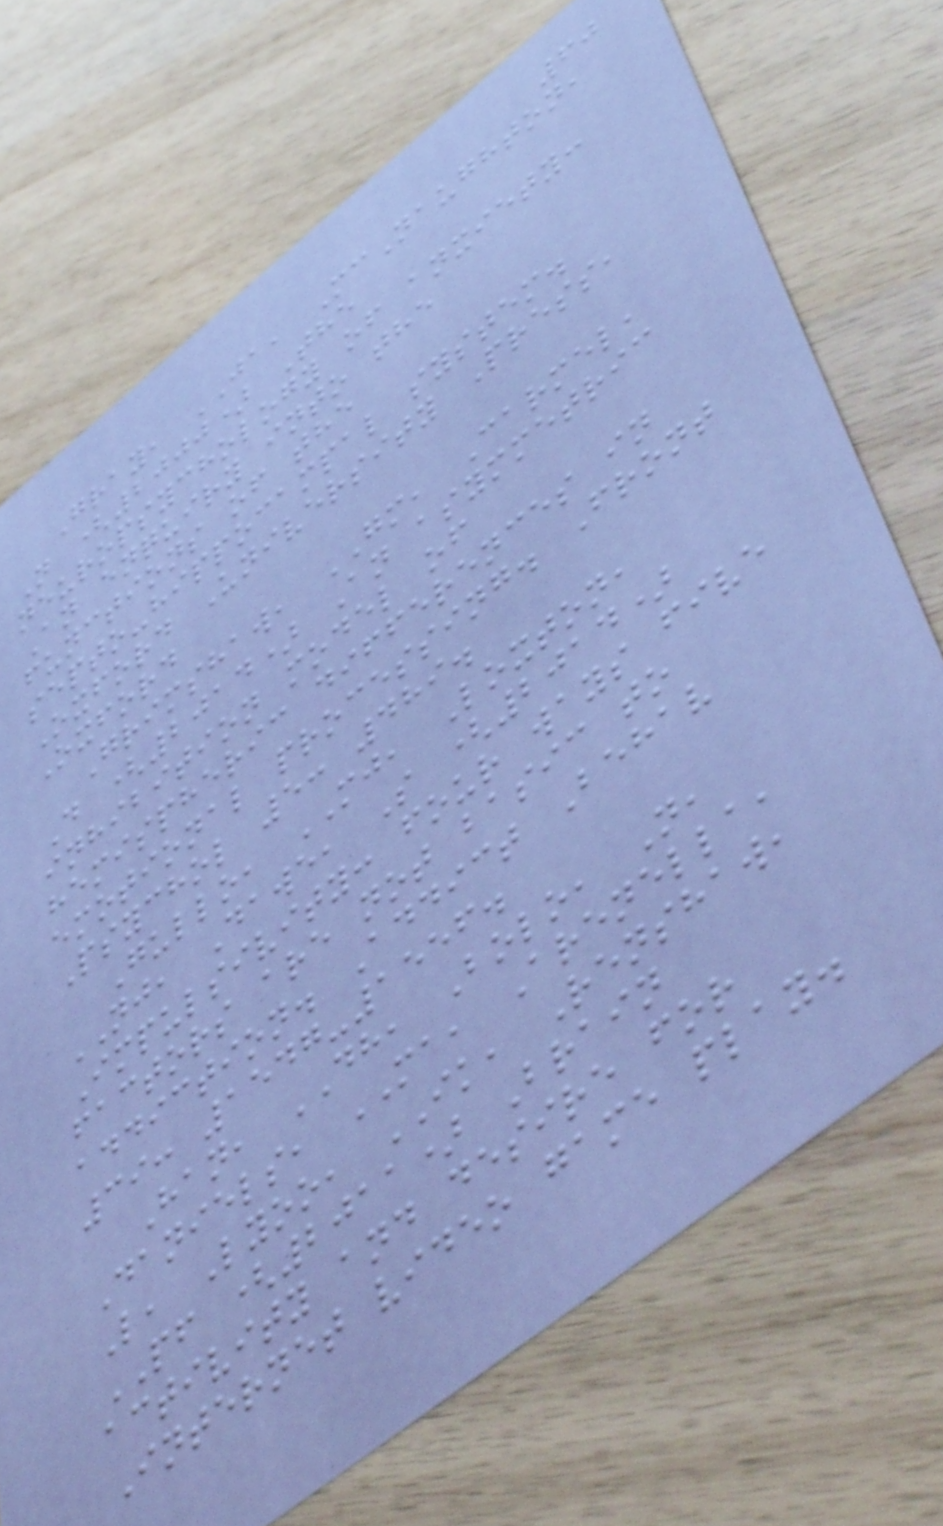60
Gray, JA, McNaughton,
N (2000) The
neuropsychology of anxiety:
An enquiry into the
functions of the
septo-hippocampal system.
Oxford University Press,
Oxford
Grimshaw, GM, Carmel,
D (2014) An asymmetric
inhibition model of
hemispheric differences in
emotional processing. Front
Psychol 5: 489.
Gullo, MJ, Loxton,
NJ, Dawe, S (2014)
Impulsivity: four ways five
factors are not basic to
addiction. Addict Behav
39: 1547-1556.
Han, DH, Bolo, N,
Daniels, MA, Arenella,
L, Lyoo, IK, Renshaw,
PF (2011) Brain
activity and desire for
Internet video game play.
